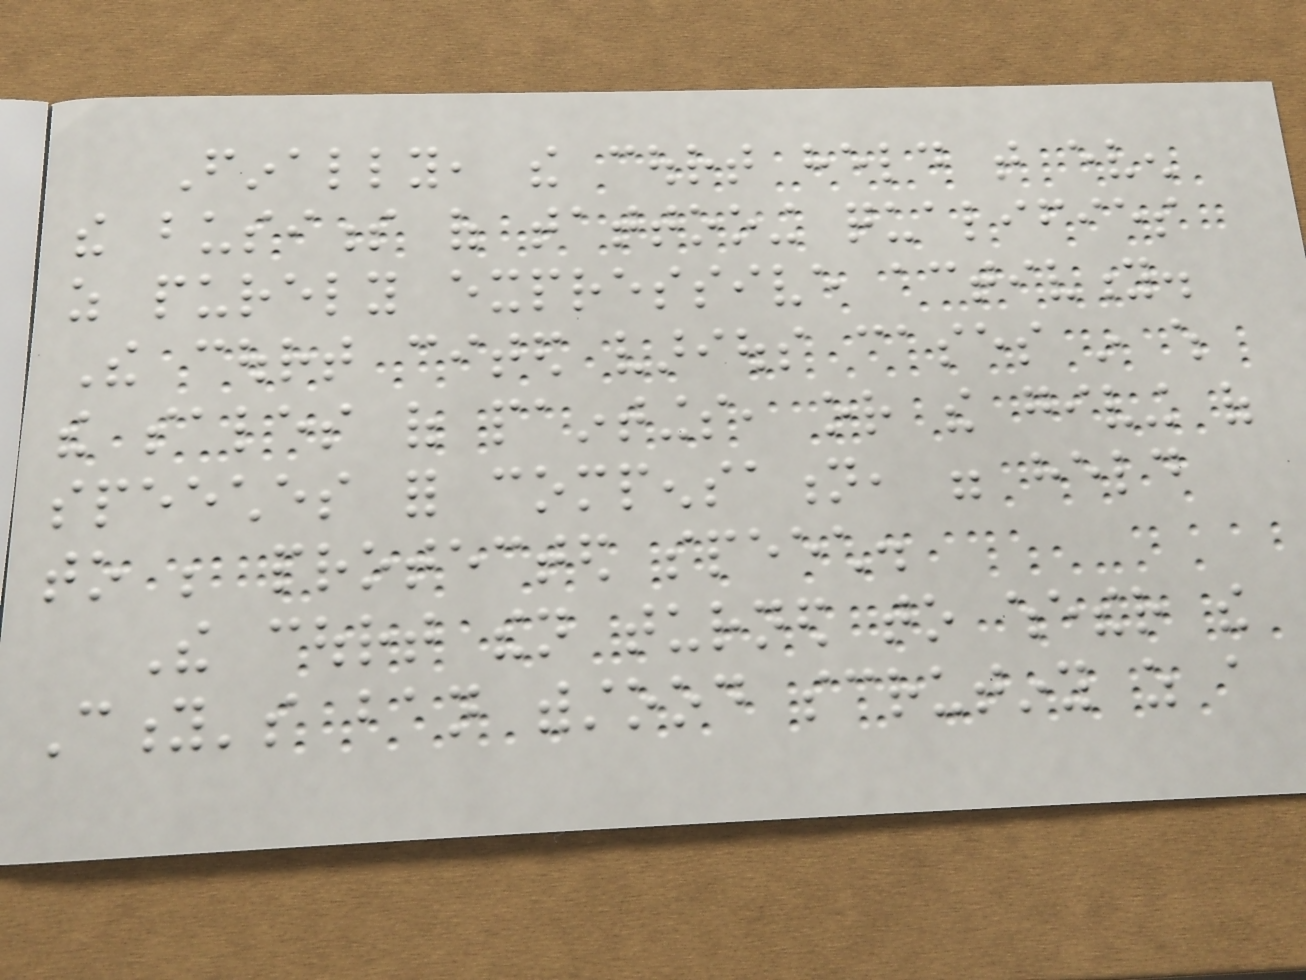Finally, the court held that even
the business of tattooing qualifies
as purely expressive activity.
The court cited various cases in which
the sales of paintings, or the giving of
speeches for compensation, were held
to be protected speech.
The court then turned to whether the
City's ban withstood scrutiny as a
